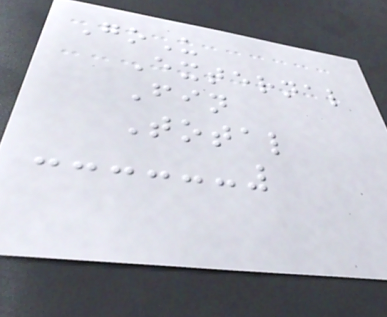GoU
External
Fin
Total
